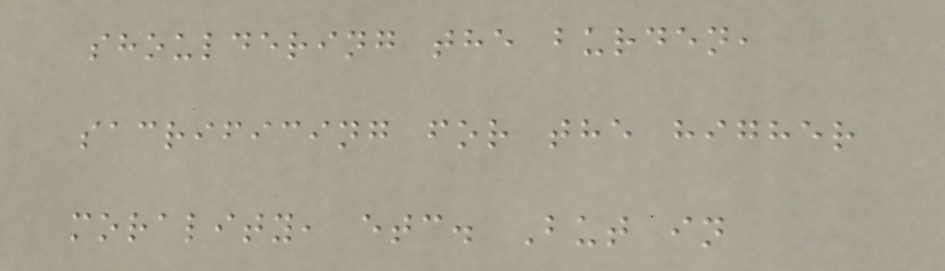shouldering the burden,
sacrificing for the higher
morality, etc. But in
